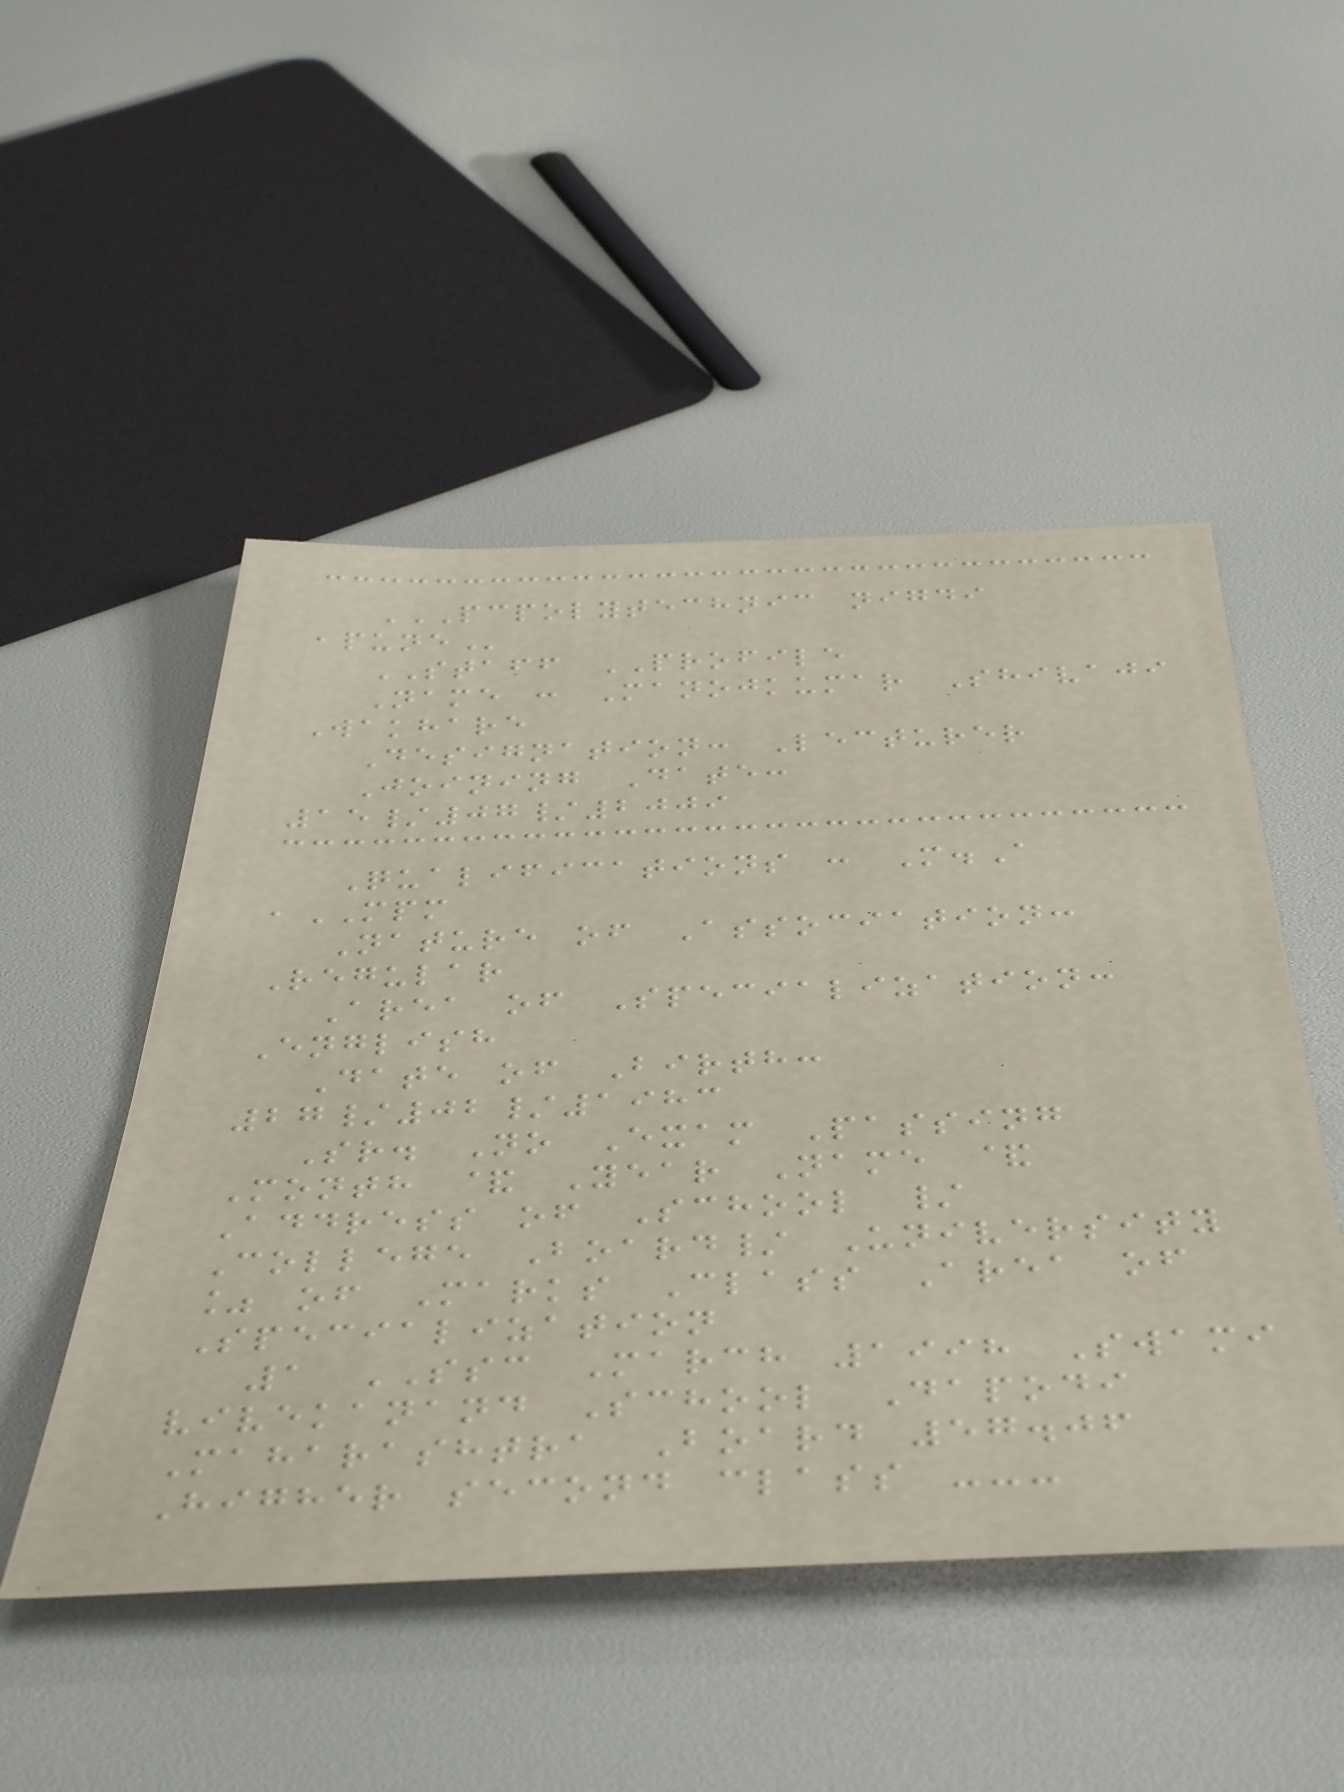PCPOLYTECHNIC NIGDI
,PUNE
STAFF PROFILE
Name : Manojkumar Shivaji
Wakhare
Designation: Lecturer
Joining Date:
15/07/2009
Qualifications : M.A
,MPM
Nature of Association:
Regular
Area of Specialization:
English
Date of Birth:
27/02/1983
Sr. No Exam Passing
Month & Year Name &
Address of School /
College Board/ University
% of Marks Class Area of
Specialization
1 SSC March 1998 Swami
vivekanand School Dapodi
Maharashtra Board 57.06
Higher second class ---
